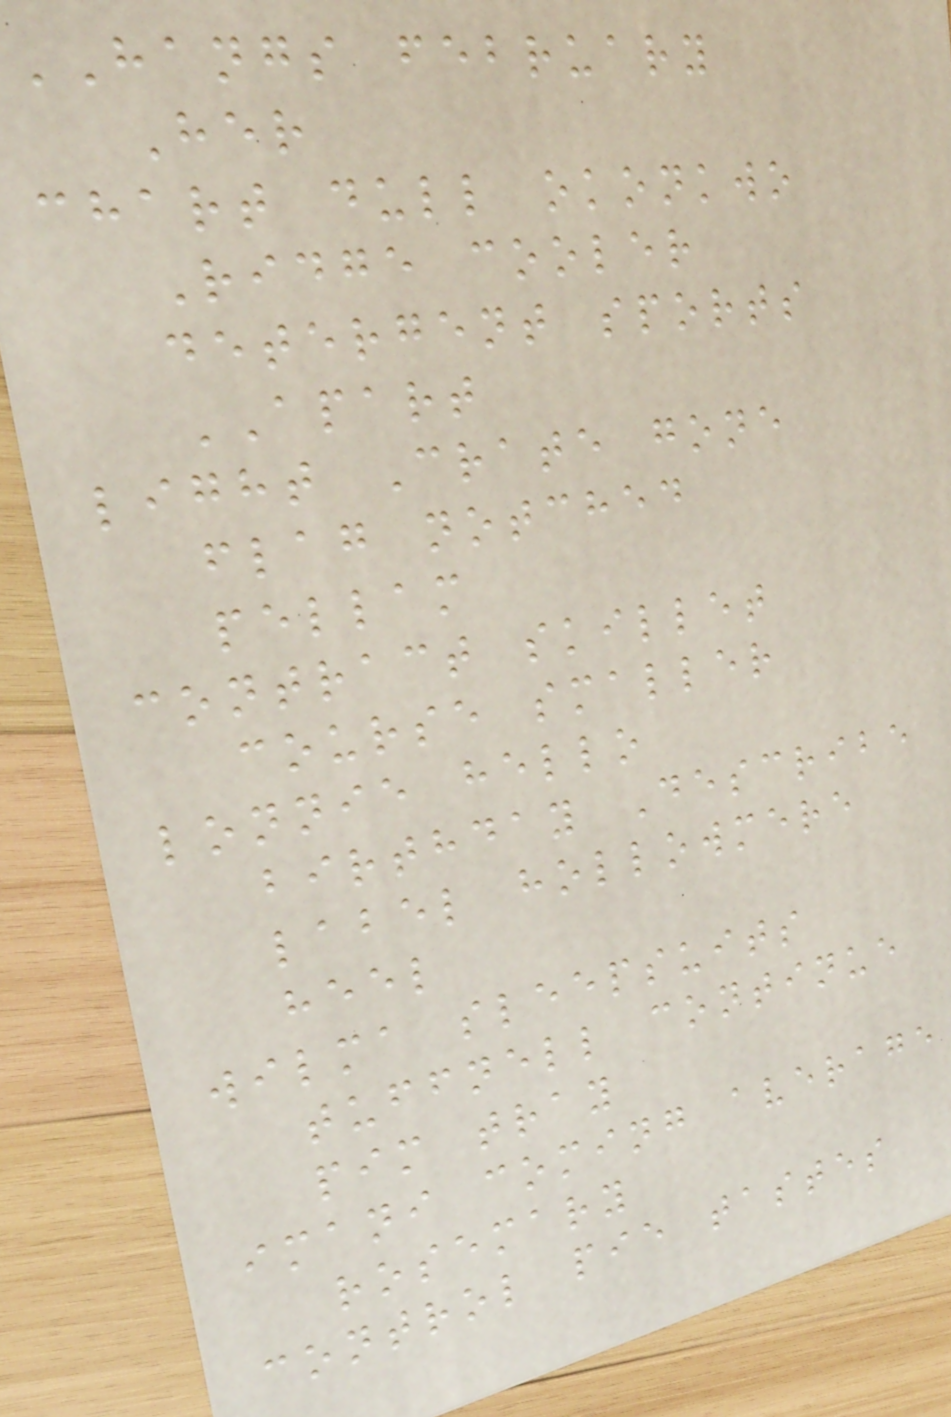HANGS february
Her
chart dull okonkwo
Ridge cooler
detergent sports
APART
light Crate gone
flag notched
pellam
contract skillet
course smaller
lonnie hello
birthday Describe
label hollowmere
heel
wilma sleepsuits
tuffnell continue
pim tray
imani coming average
rosemary
control pie tastes
